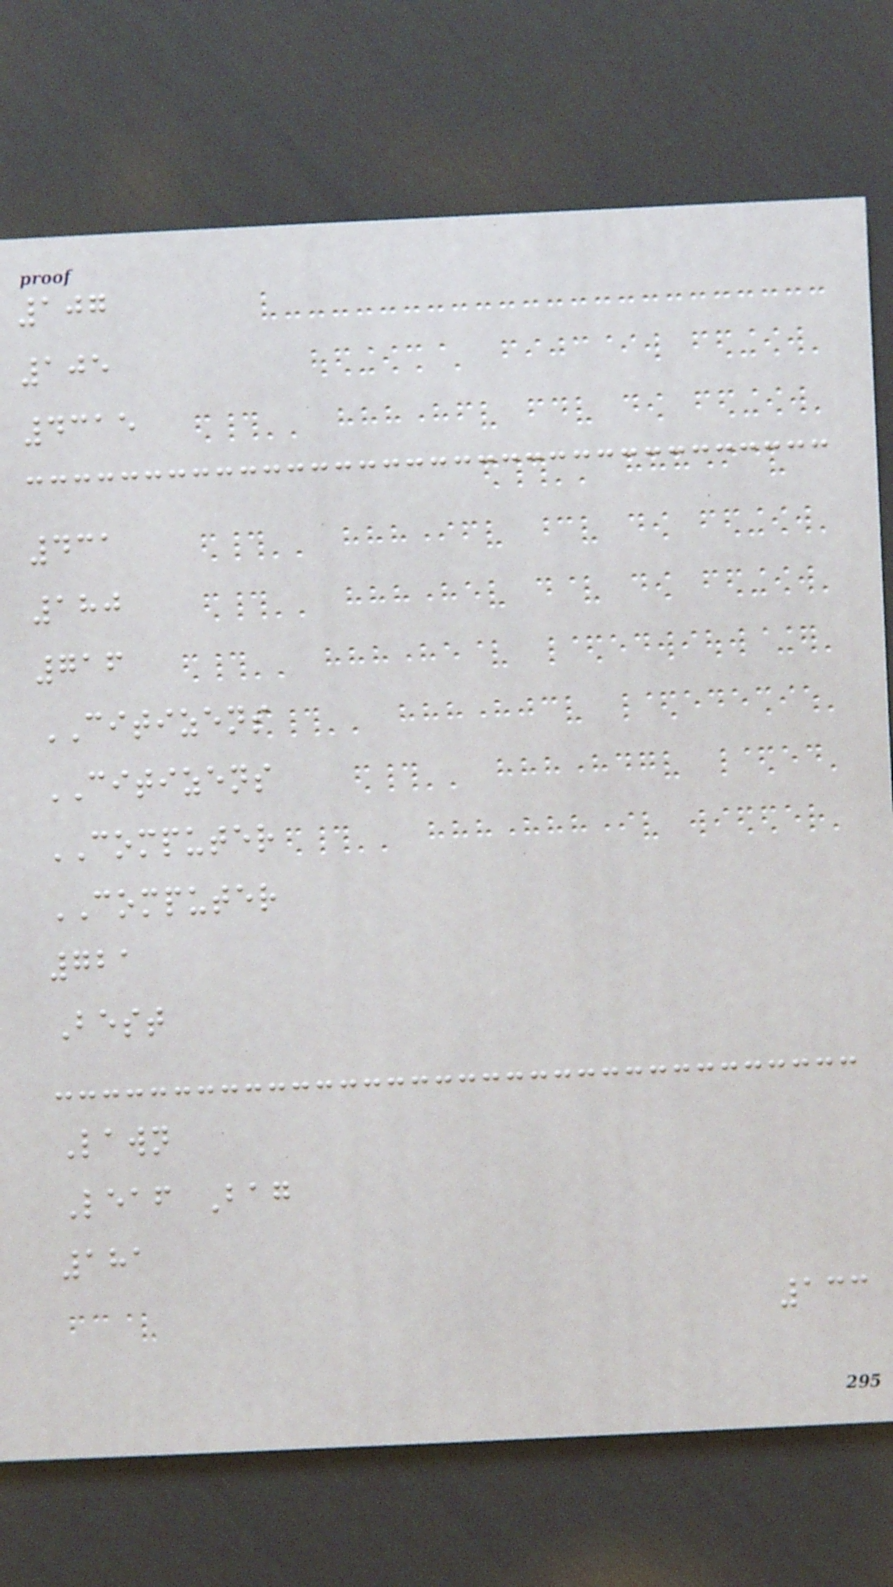107
105
4315
431
180
716
CITIZENS
CITIZENS
COMPUTER
COMPUTER
721
Best
Lawn
Leaf Bag
181
133
